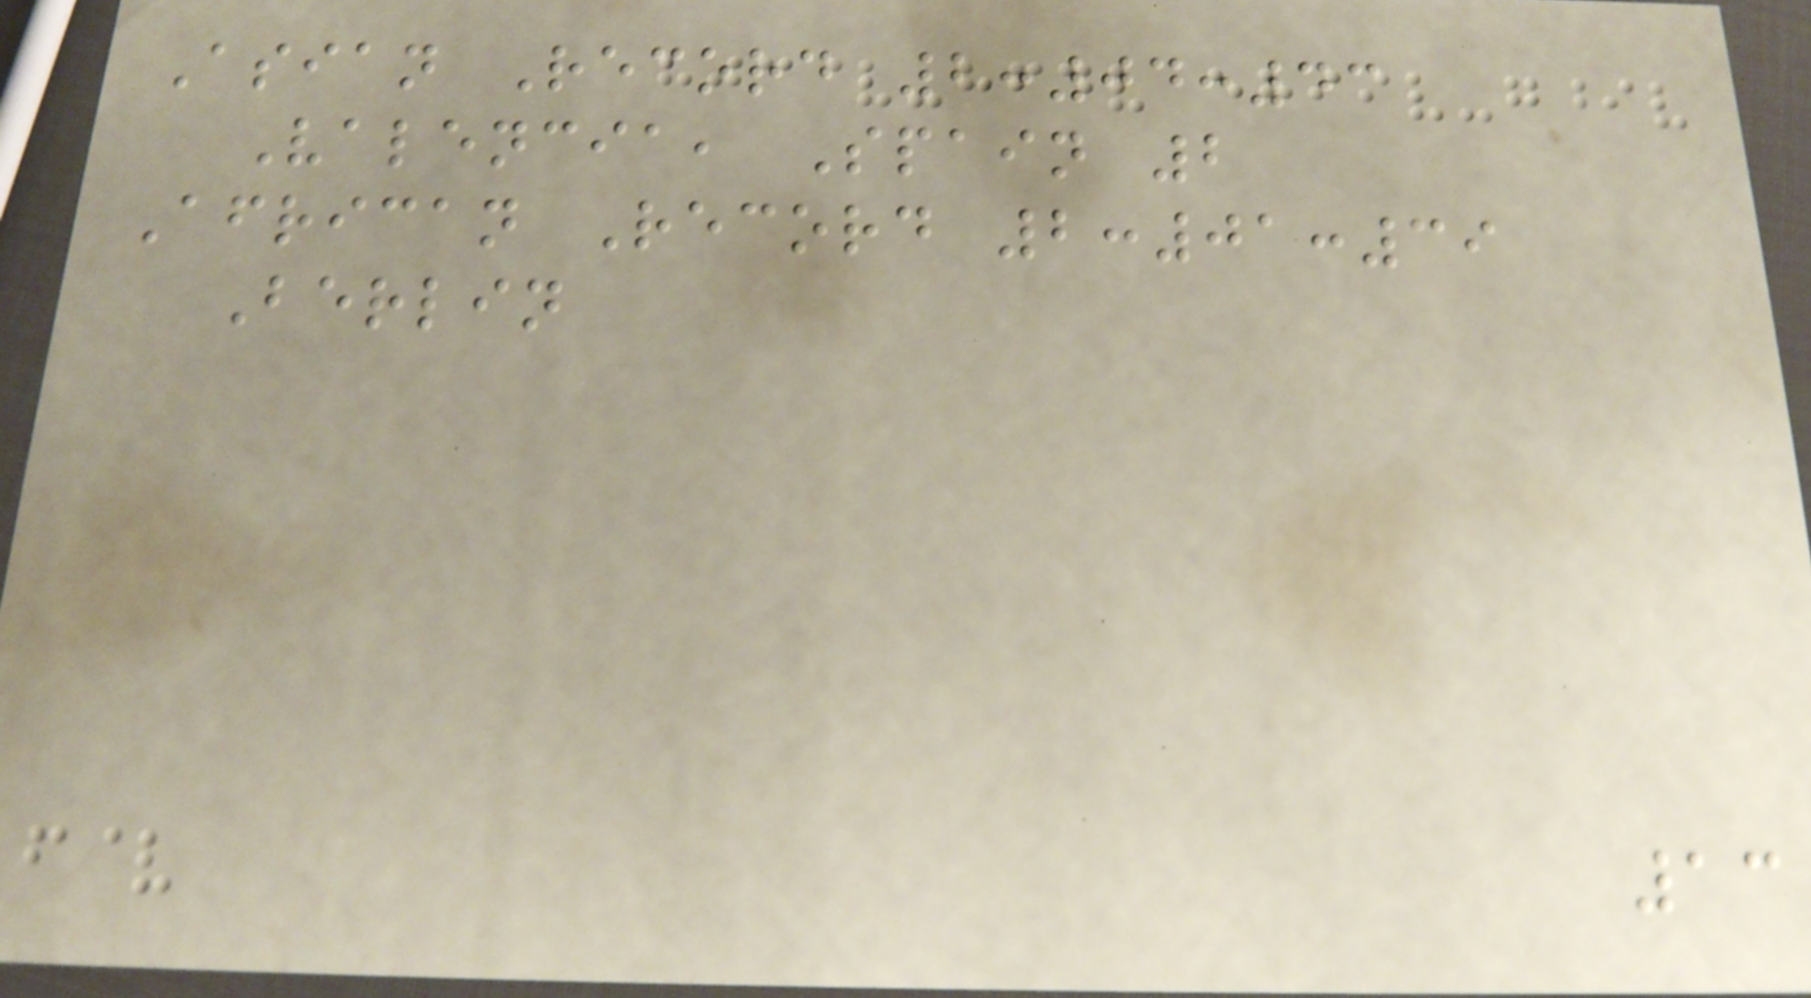Asian Record 2:04:43
Valencia, Spain 2
African Record 2:01:39
Berlin
13
